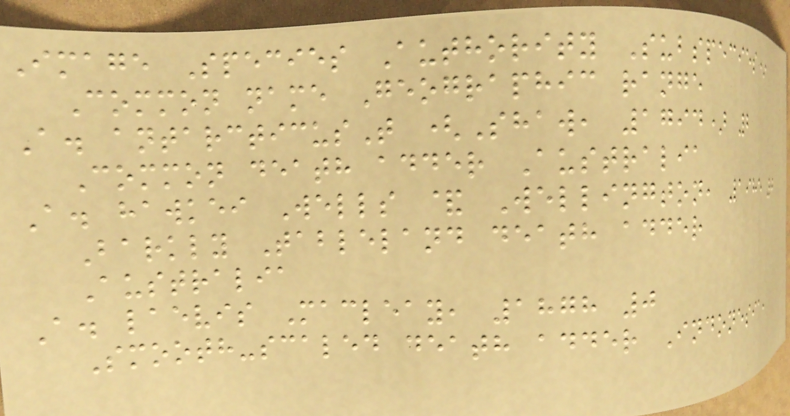Image Species Authority Subspecies*
Common name Geographic range
A. antarcticusT (Shaw, 1794) 2
Common death adder Australia
A. hawkei Wells & Wellington, 1985 0
Barkly Tableland death adder
Australia
A. laevis Macleay, 1878 0
Smooth-scaled death adder Indonesia,
